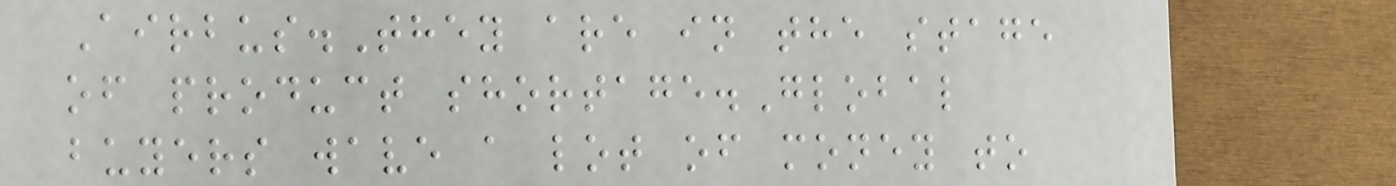Airbus.They are in the stage
of product shortage.Global
buyers wave a lot of money to
